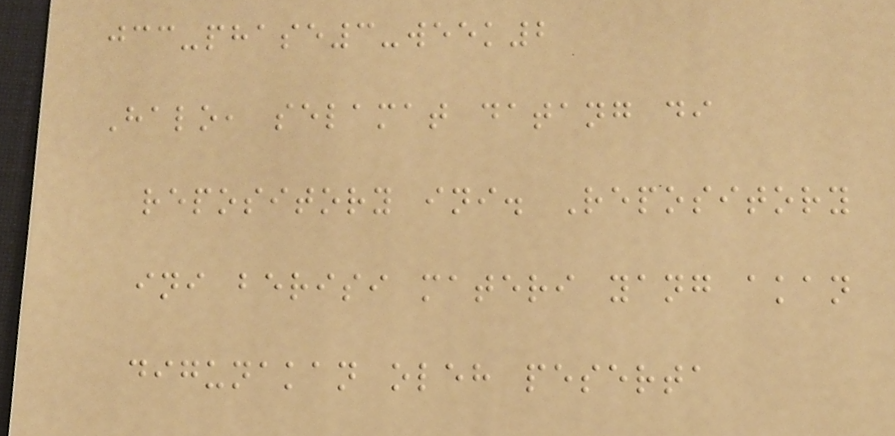jcc-phase3-week2
Halo, selamat datang di
repository ini. Repository
ini berisi materi yang akan
digunakan oleh peserta
